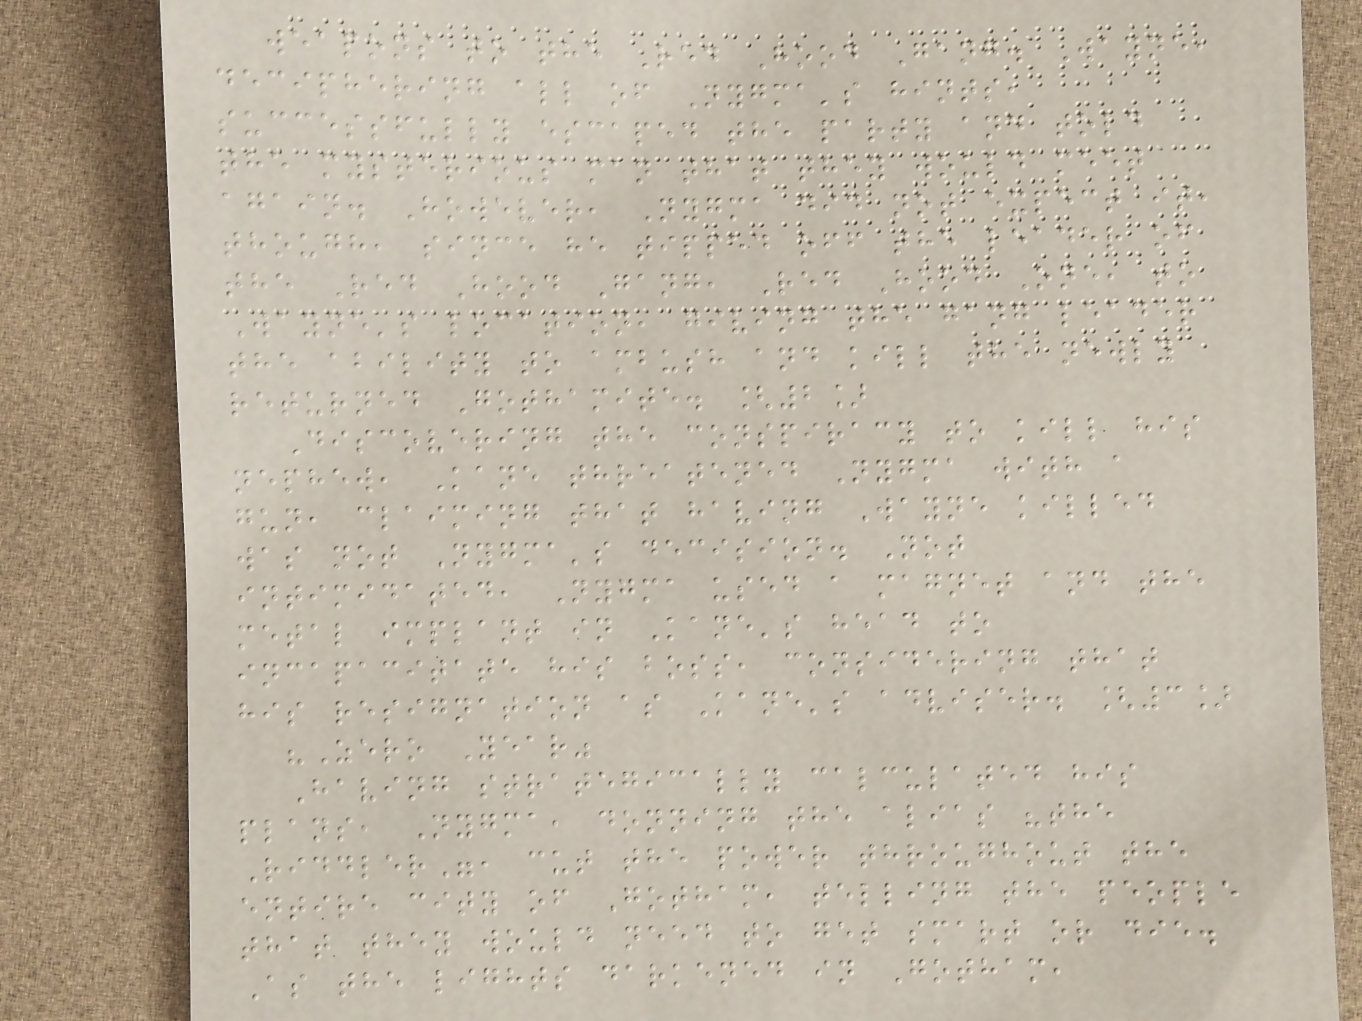weapons to the Red Hood Gang. Wayne,
deciphering all of Nygma's hints,
successfully escaped the party and told
the mysterious man that they would meet
again. However, Nygma did not expect it,
though, since he tipped off the leader of
the Red Hood Gang, Red Hood One, to
Wayne's location, giving the gang leader
the ability to ambush and kill the newly
returned Gothamite. [2]
Discovering the conspiracy to kill his
nephew, Kane threatened Nygma with a
gun, claiming that having Wayne killed
was not Nygma's decision. Not
intimidated, Nygma used a magnet and the
metal implant in Kane's head to
incapacitate his boss, considering that
his resignation as Kane's adviser. [3]
"Zero Year"
Having strategically calculated his
plans, Nygma, donning the alias "the
Riddler", cut the power throughout the
entire city of Gotham, telling the people
that they would need to get smart or die.
As the lights darkened in Gotham,
